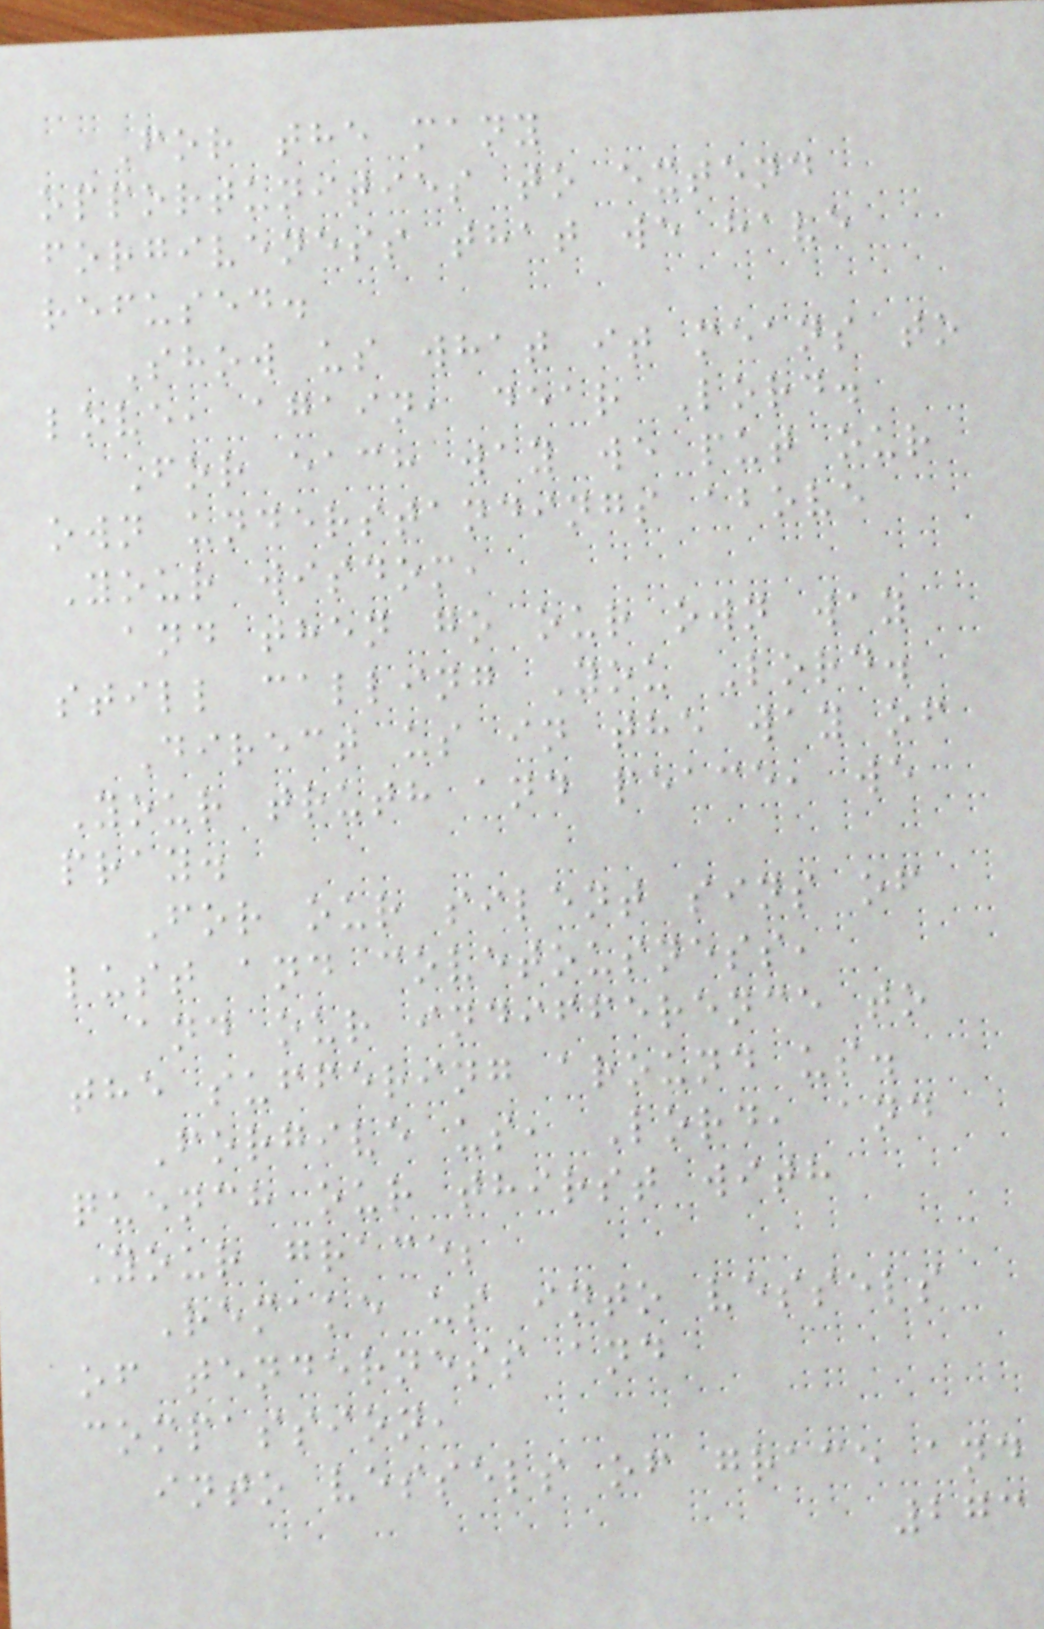For the many
opportunities to extend
forgiveness that we have
refused.
Show us what it means to
love, again, dear Lord.
For each way we put our
own understandings above
Your wisdom,
and then go our own way
still calling You Lord.
Direct us in the way of
Your truth and peace, we
pray.
For our silent sins of
lust and covetousness,
and our indifference to
the suffering around us.
Forgive us, Lord, and
quench our thirst with
Your grace;
Remake us into vessels
of tenderness and
compassion,
into vessels of grace and
273
